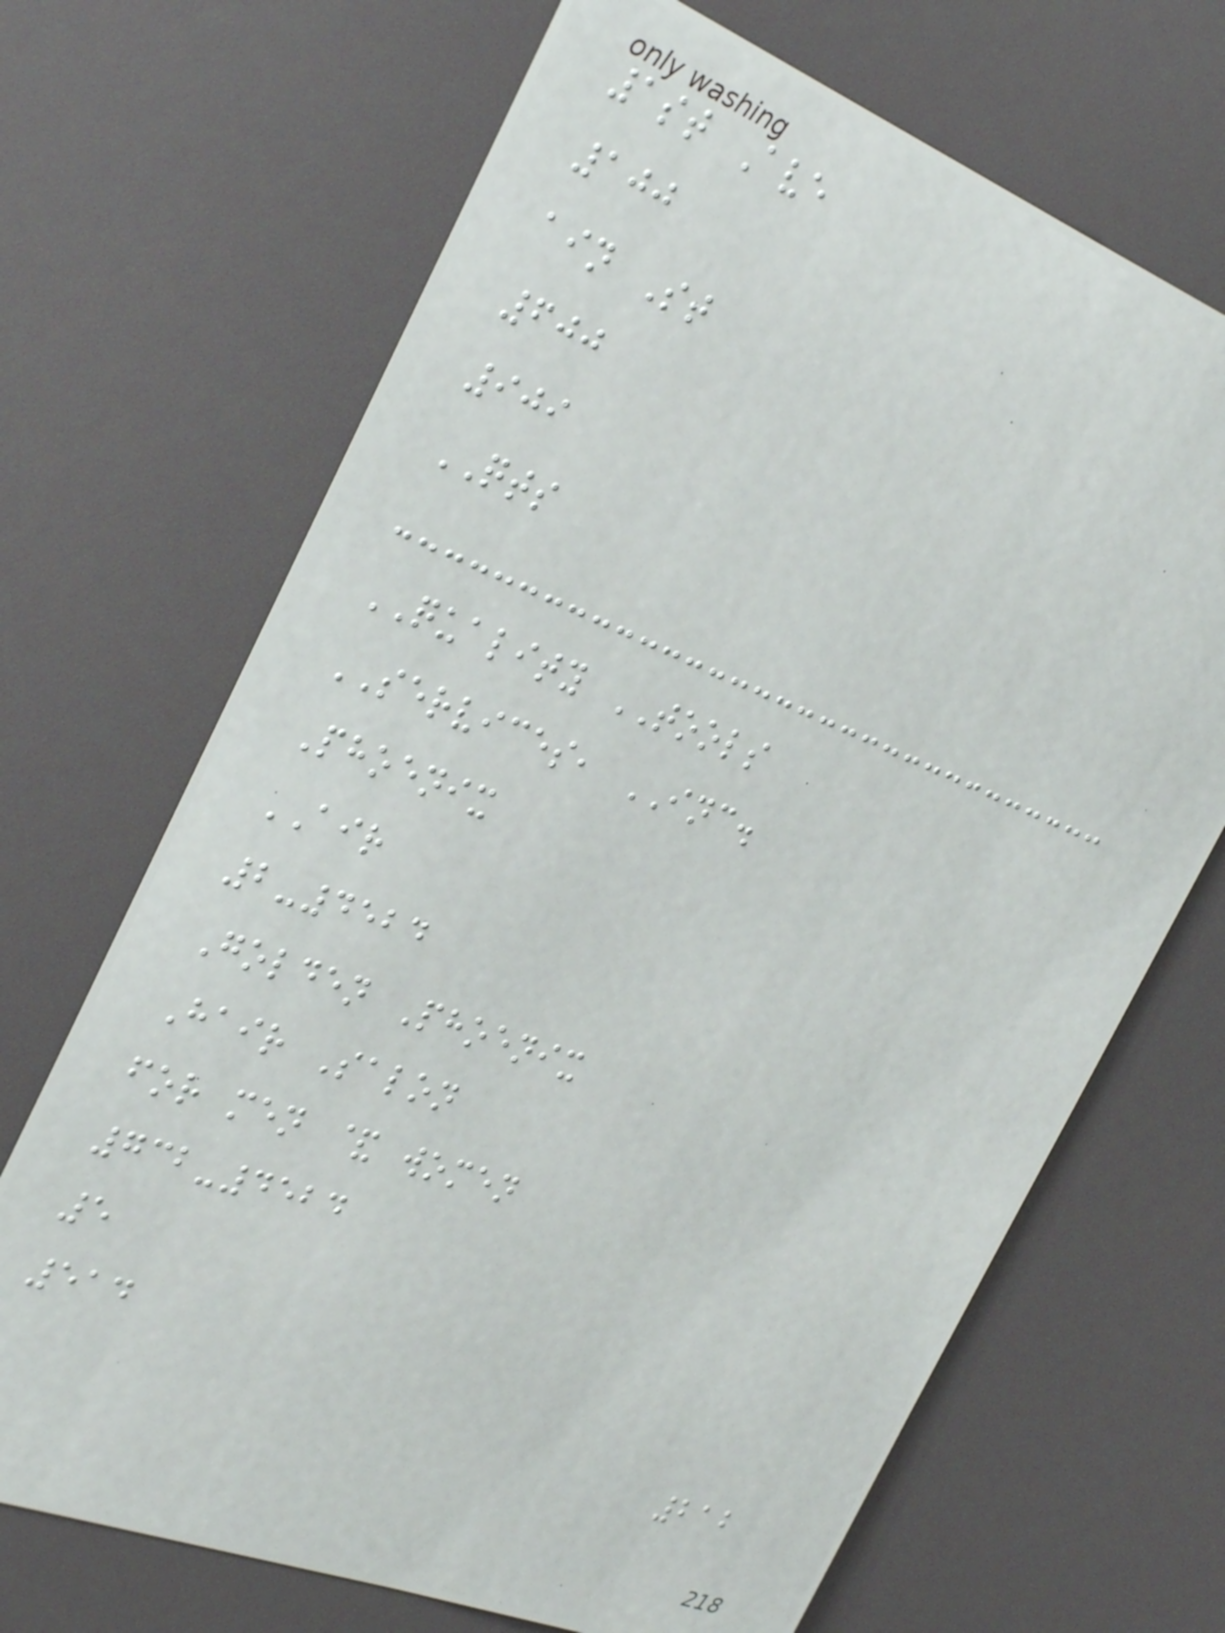1st Ave
100
ain St
600
909
QTS
QUALITY TOOLS
SERVICES, INC.
Phoenix
AIR
2-4524
Golden Phoenix
Hair Salon
for men & women
732-4524
5
514
212
